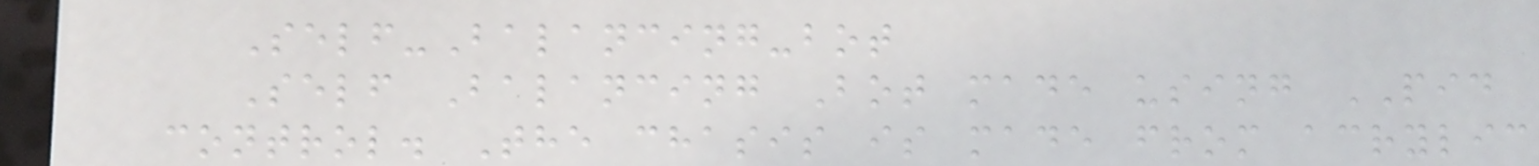Self-Balancing-bot
Self Balancing Bot made using PID
control. The chasis is made from acrylic
